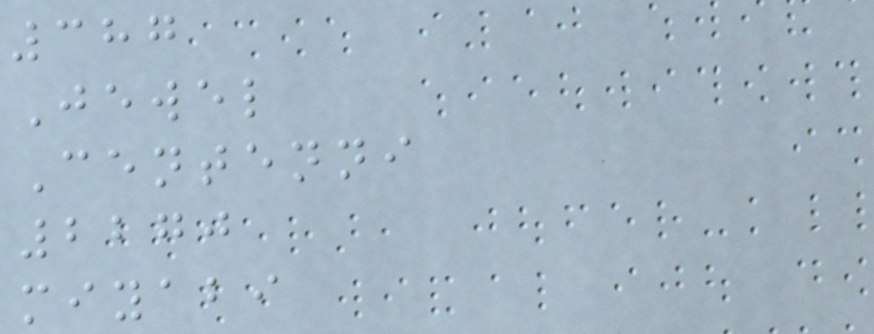387
Jewel
Centenni
2270
miyabi
